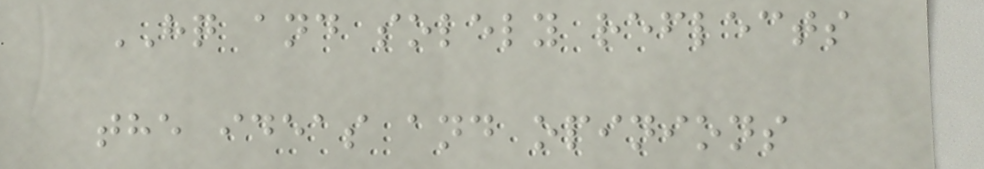HQ and solely reflects
the ideas and opinions
